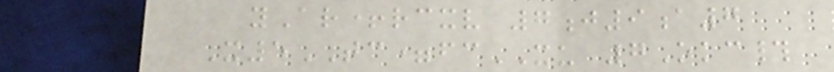yAr+rcxv 7j9a7
X5TC=fcXU 7Okc#
